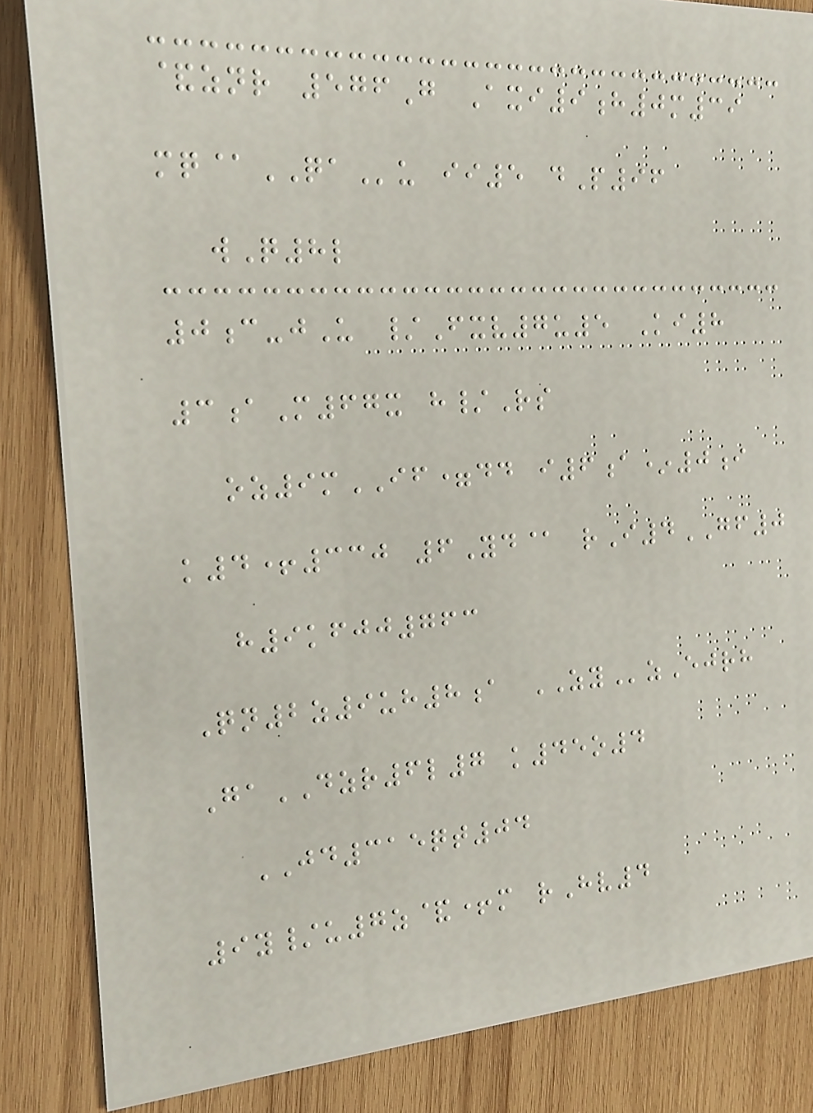&znr 576G Axi9h0m39
mq@QAu ii5 dP96
wQ8l
0c-jU /Fxv7u5 Ki8
3aM67x h/Rs
oz9mIF=dd i6a*0i
k4+330 6Yd@ rI4GF0
h9kfjj763
Qn2z9uh8a ZYzEjrh
GaDZR6l7 k45o4
JD315qt04
9y/u7z&+m rHv4
